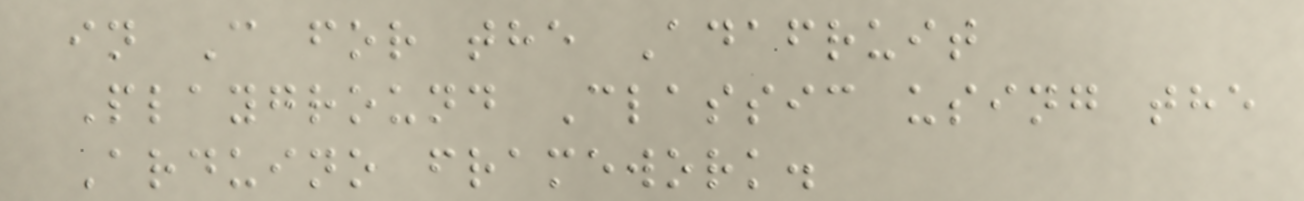in C for the Adafruit
Playground Classic using the
Arduino framework.
